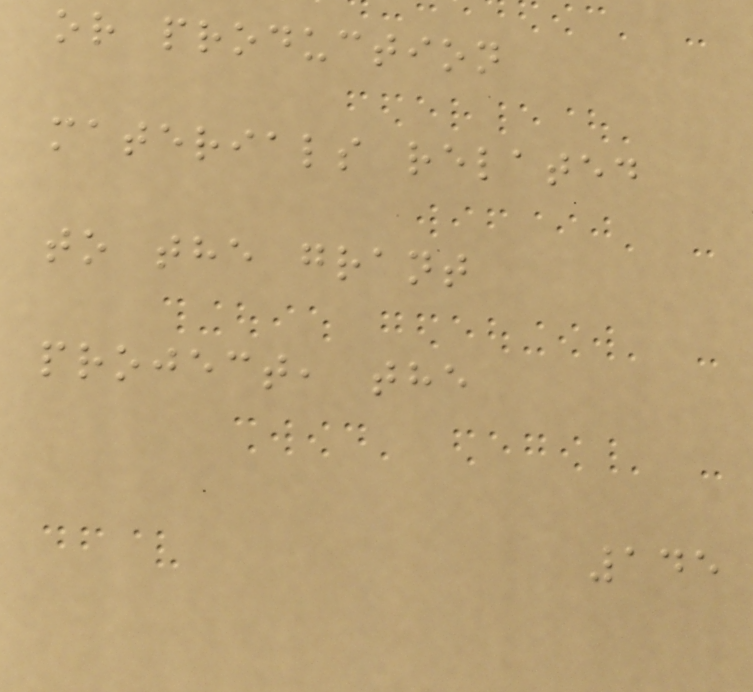or production
materials related
to the grant
project, the
145
